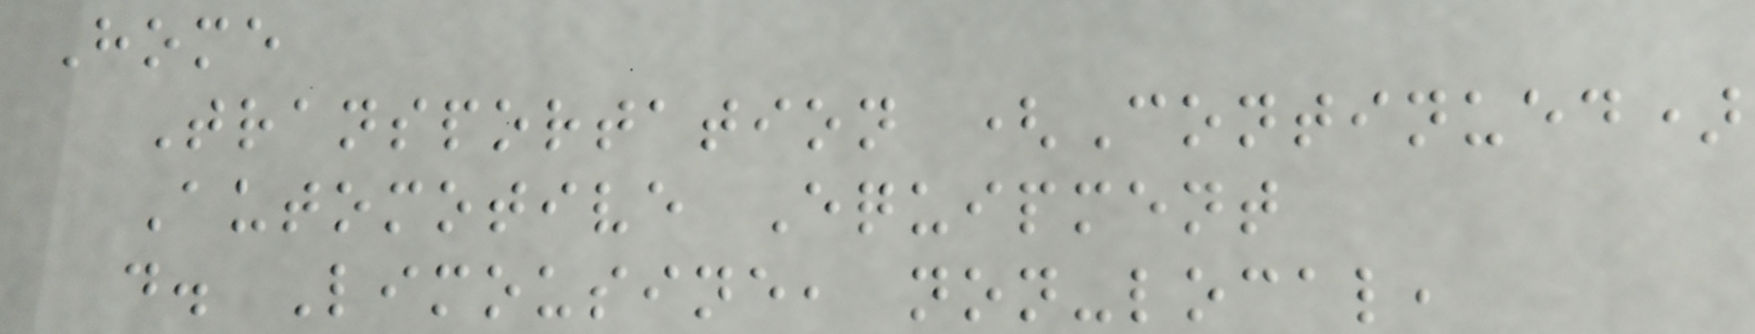Home
Transportation (Continued)
Automotive Equipment
d. Limousine, non-local,
